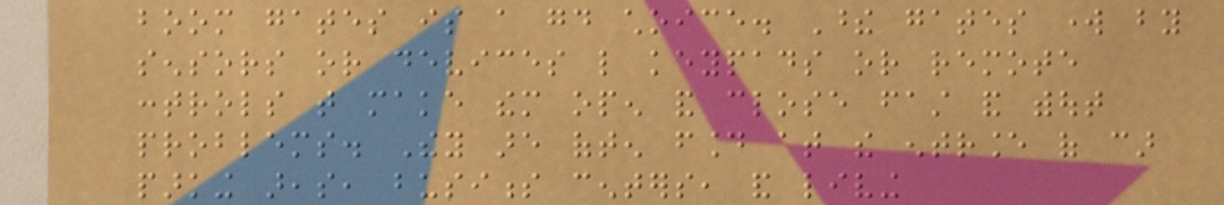boom gates is a good choice. These gates work by
sensors or devices like keypads or remote
controls that make them open and close fast and without
problems. They are often found at the entrance of car
parking areas, business centers, and living
